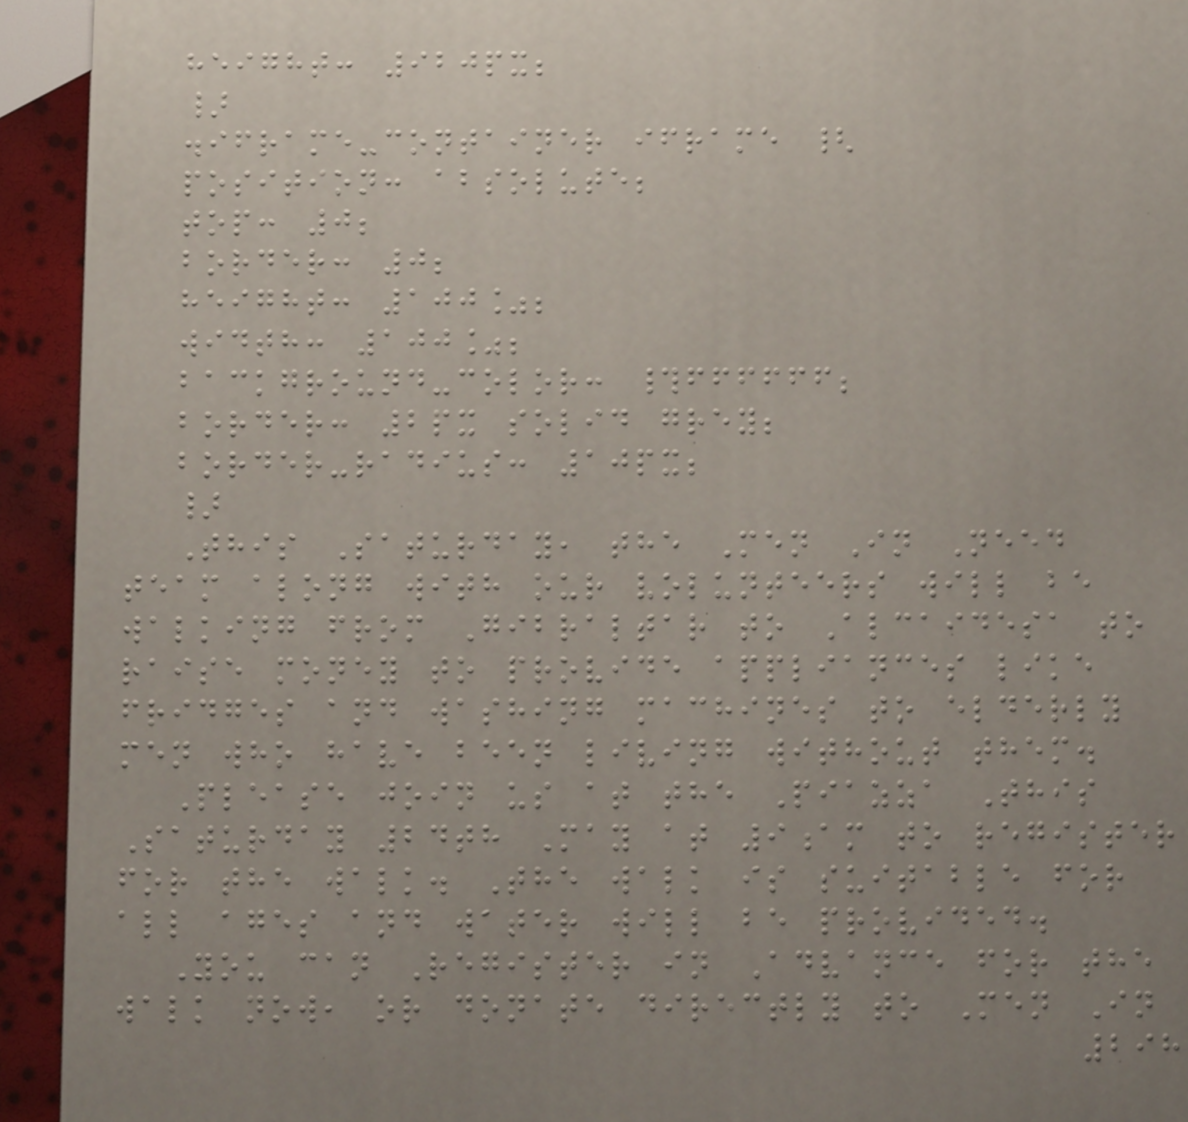height: 920px;
}
.iframe-container iframe {
position: absolute;
top: 0;
border: 0;
height: 100%;
width: 100%;
background-color: #ffffff;
border: 2px solid grey;
border-radius: 10px;
}
This Saturday, the Men In Need
team along with our volunteers will be
walking from Gibraltar to Alcaidesa to
raise money to provide appliances like
fridges and washing machines to elderly
men who have been living without them.
Please join us at the Piazza This
Saturday 24th May at 9am to register
for the walk. The walk is suitable for
all ages and water will be provided.
You can Register in Advance for the
walk now, or donate directly to Men In
298
